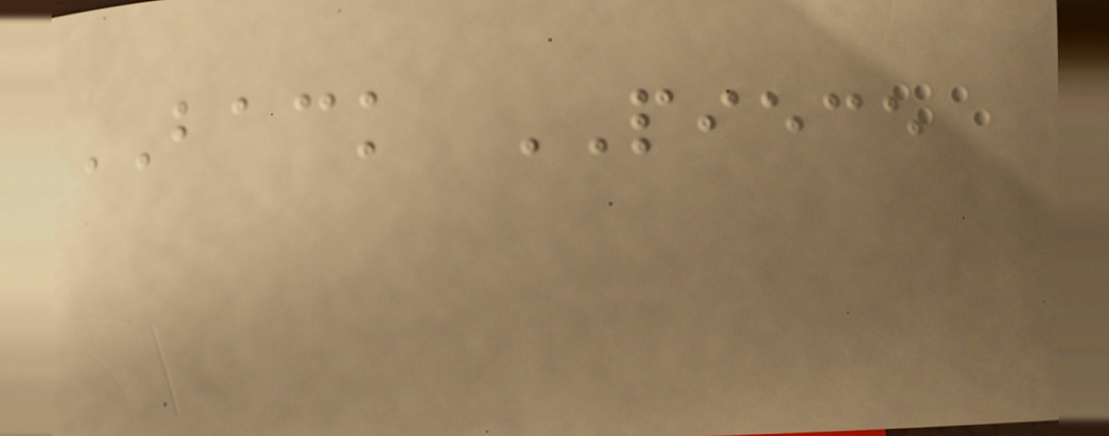BACK PIECE
